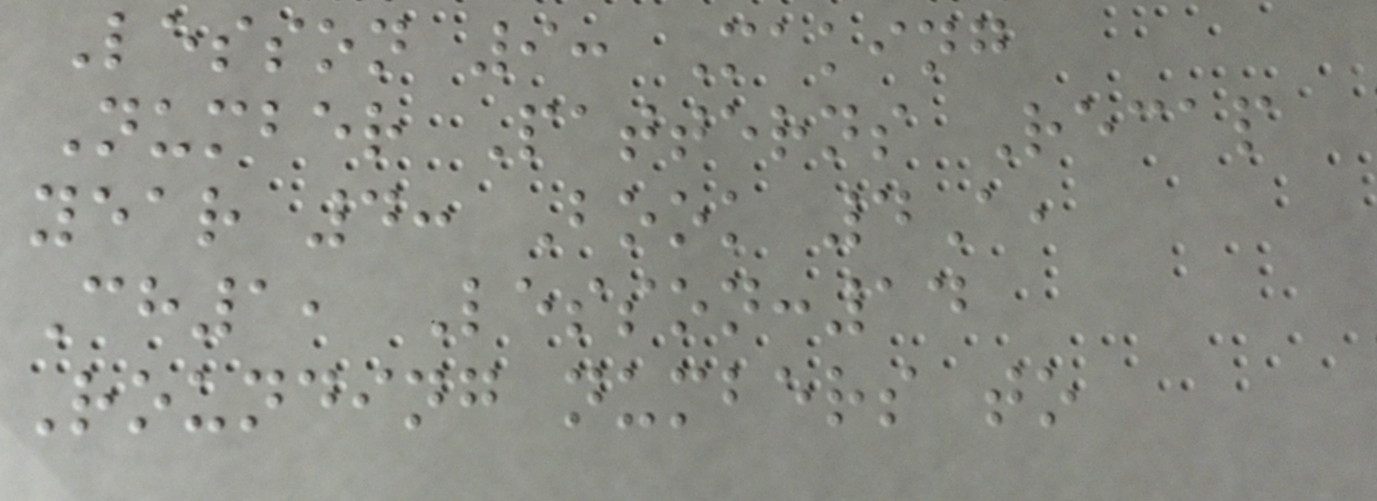Lesson 9: Making
Number Patterns Recap
year 4: Book 4A,
Ch1, Lesson:14
Rounding numbers to
